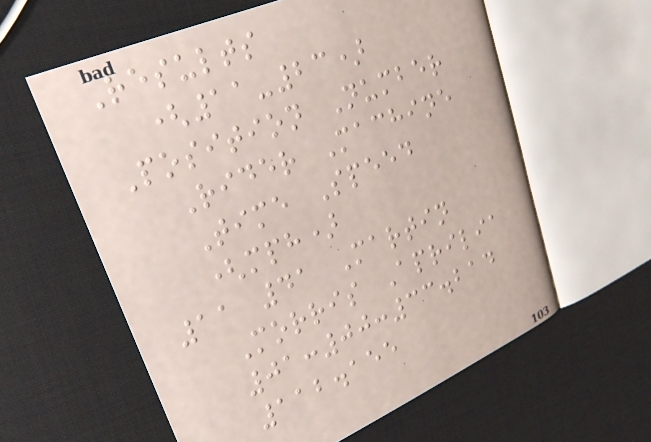Results
(11-23)
Position Number
Rider Machine
Time Speed
(mph)
11 41 Martin
Morris Aprilia
01:00:33.214
112.155
